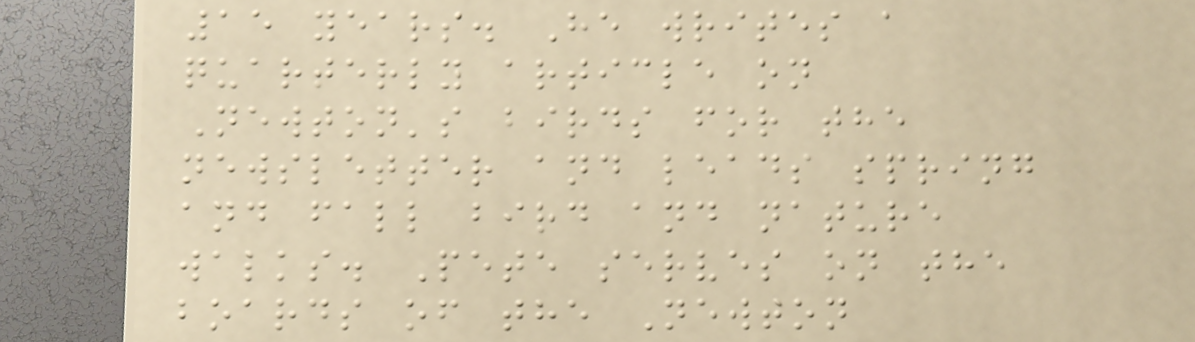15 years. He writes a
quarterly article on
Newton's birds for the
newsletter and leads spring
and fall bird and nature
walks. Pete serves on the
boards of the Newton
